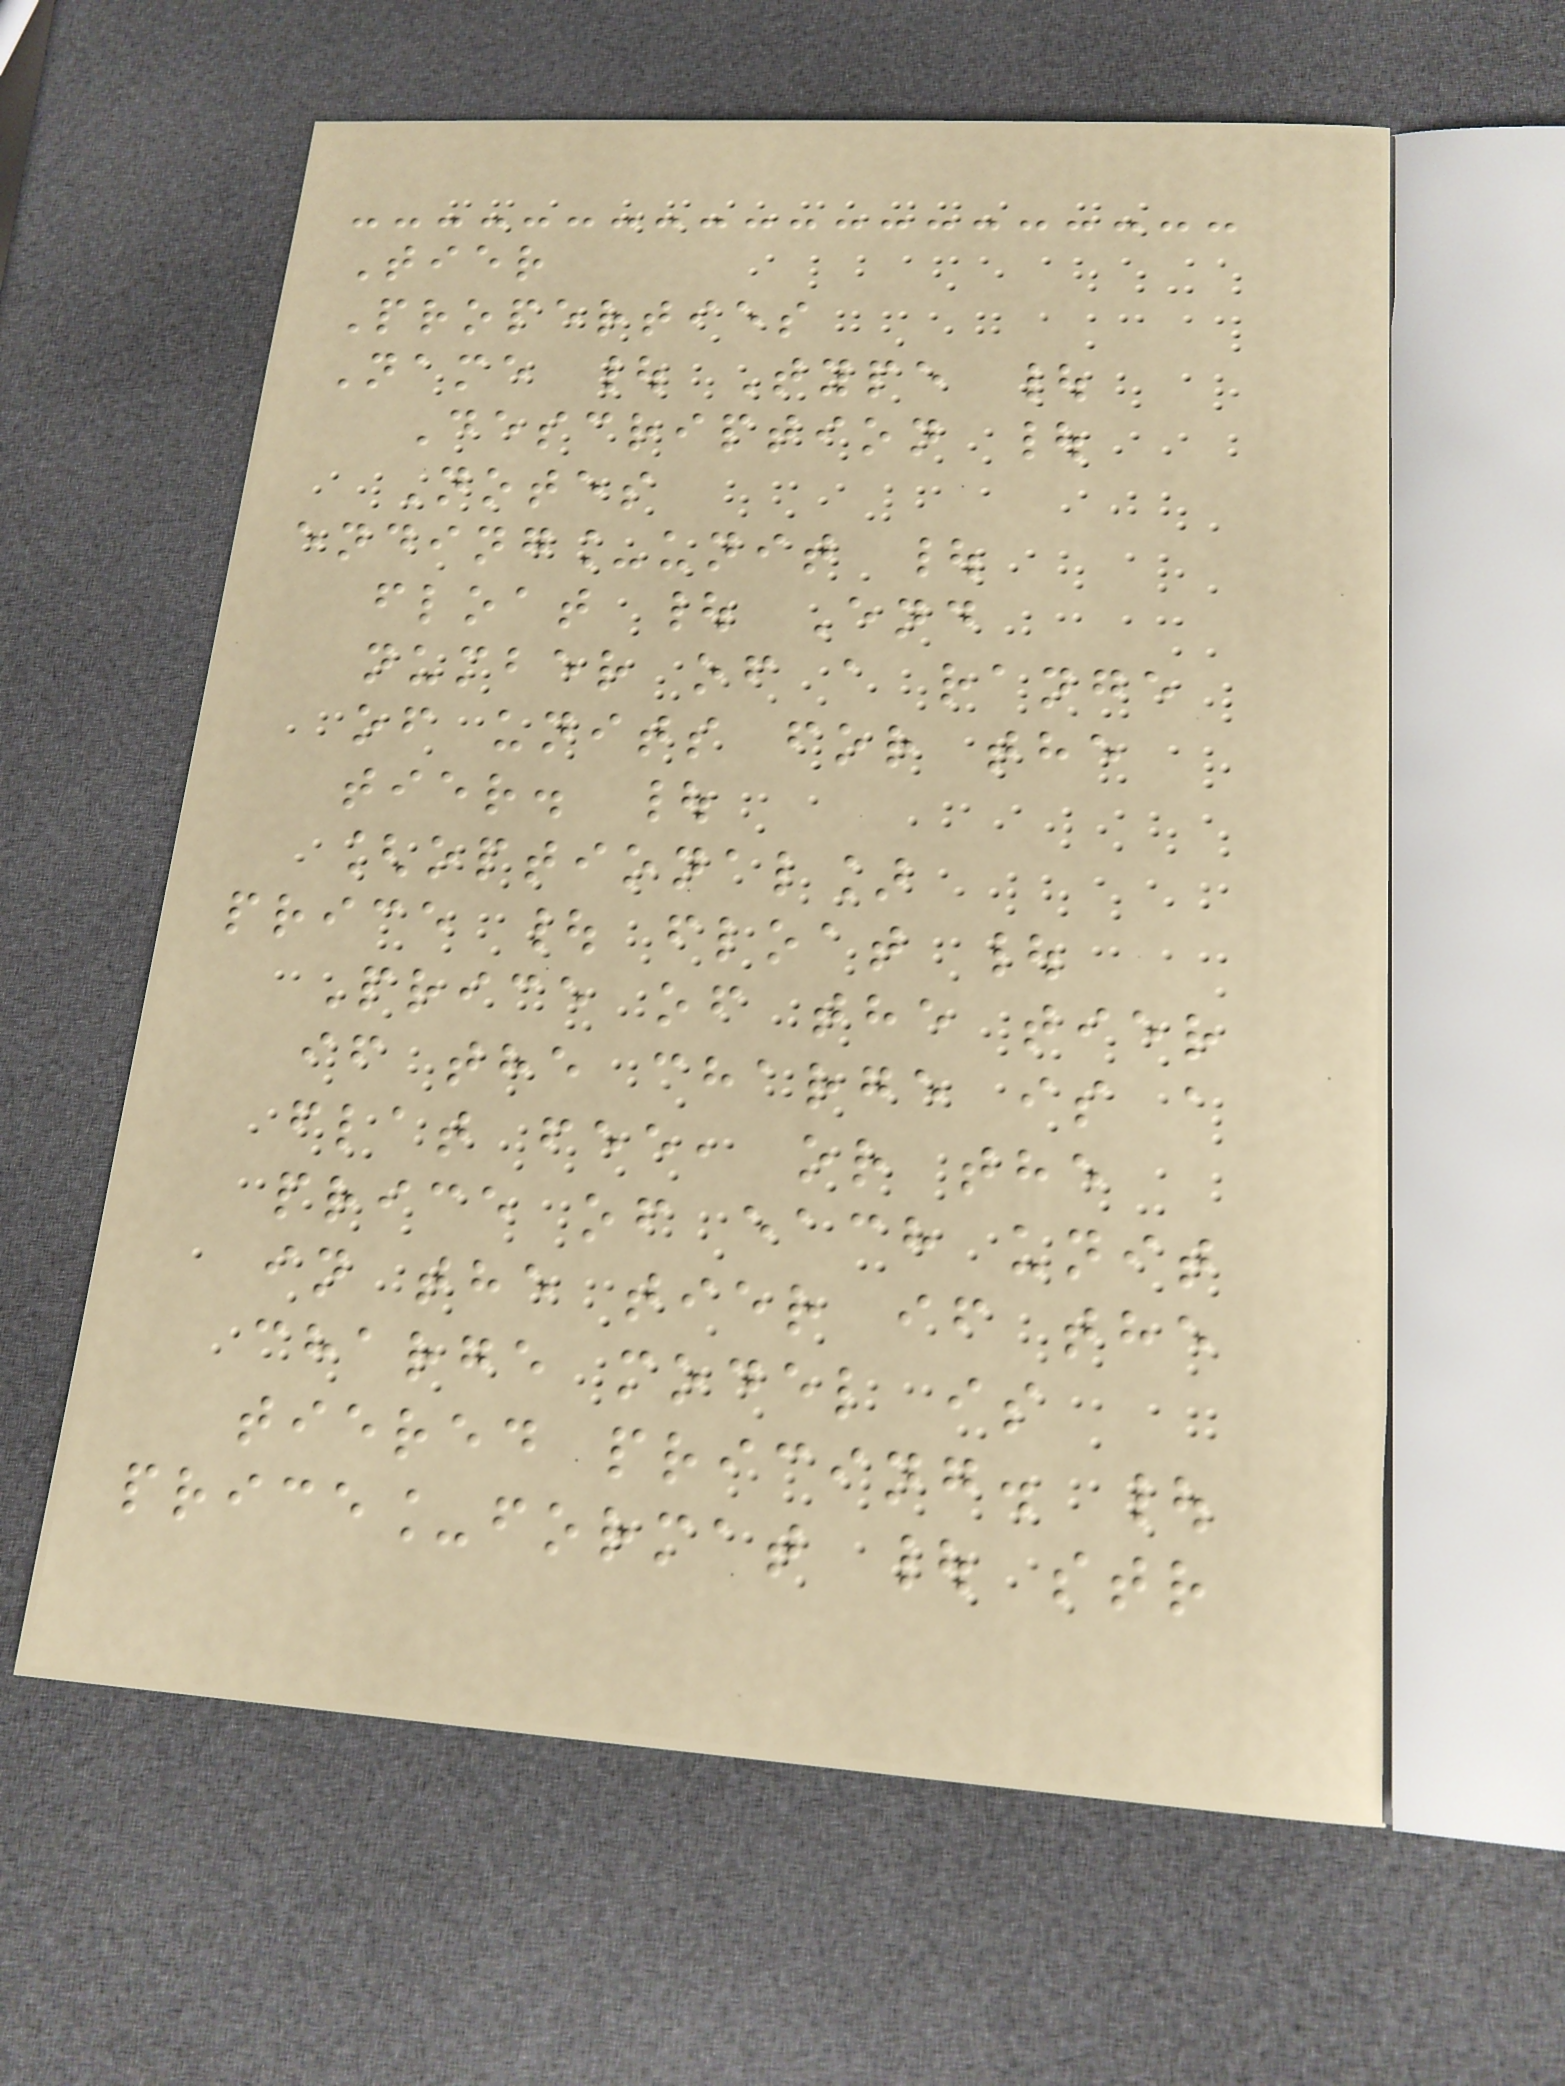Tier
Properties
Name | Type |
Description |
Notes
ending_unit |
float | End
number of a range
of units for the
tier. |
[optional]
price | float |
Price of the tier
if the charge is a
flat fee, or the
price of each unit
in the tier if the
charge model is
tiered pricing. |
price_format | str
